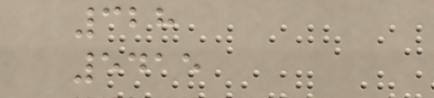328
5415
